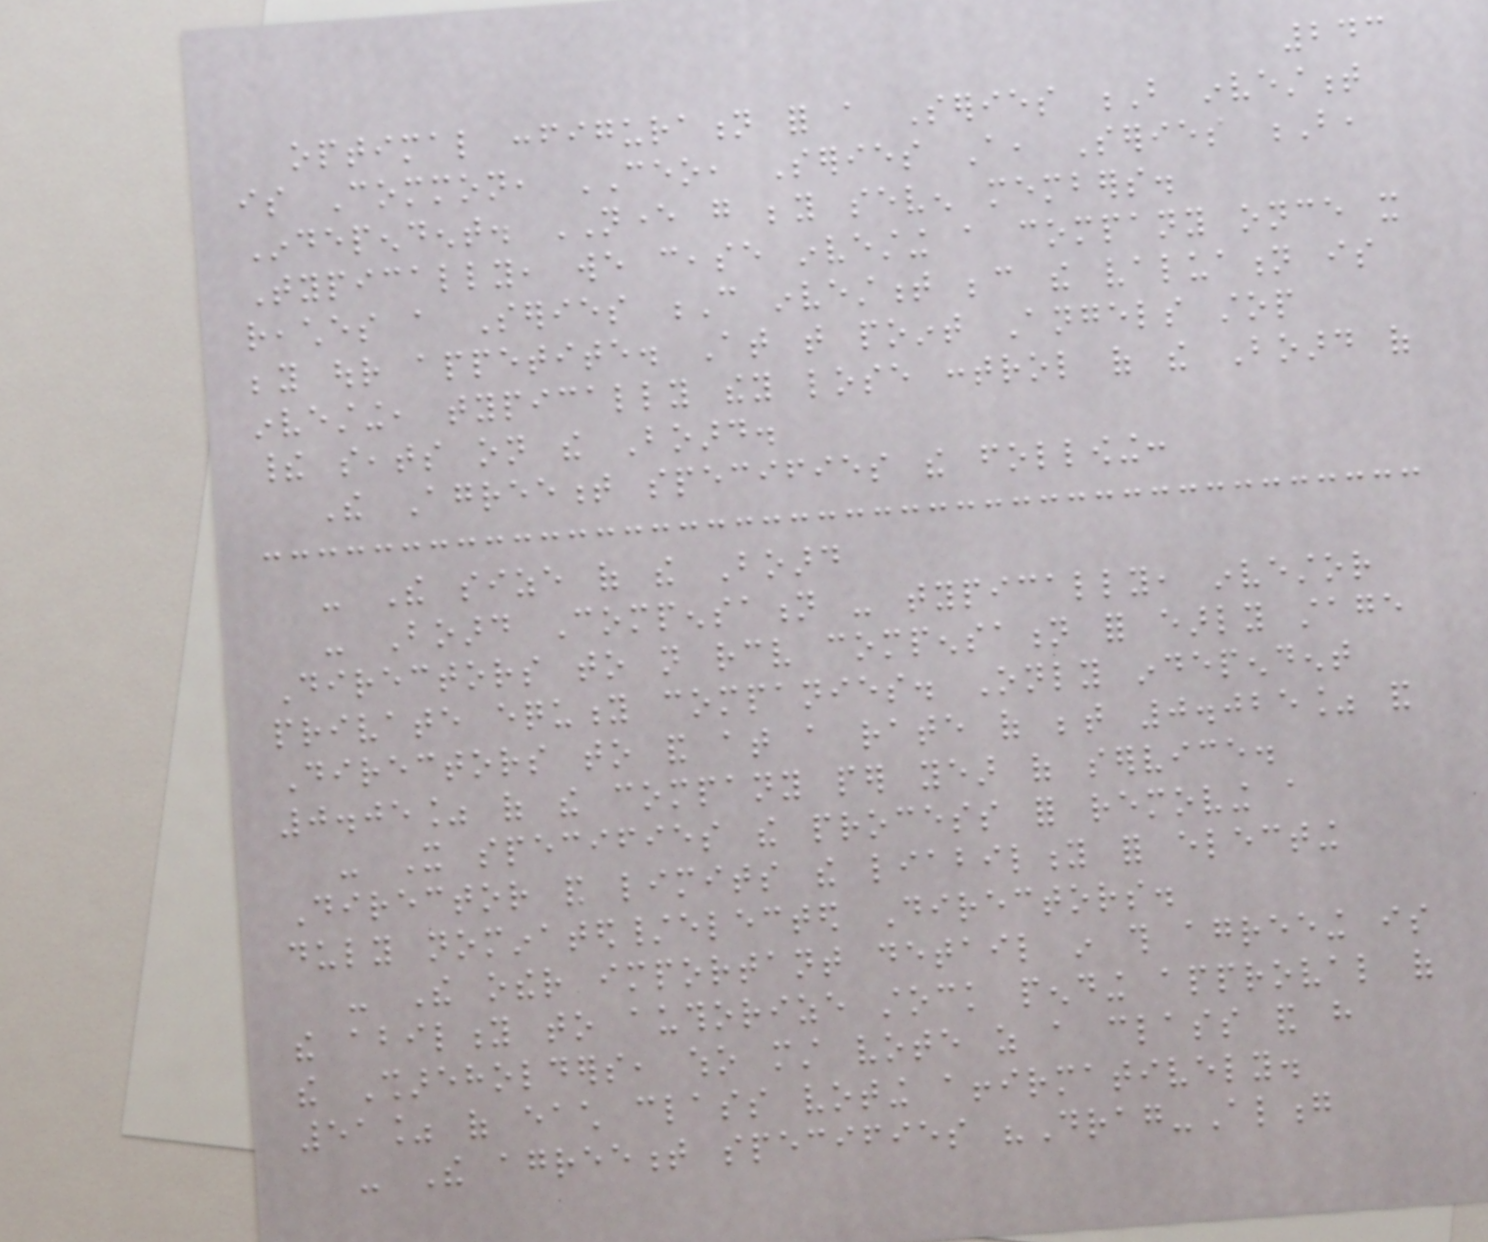243
optimal configuration for a Series B investment
is Common, CEO, Series A, Series B,
Independent. NEVER go beyond seven members.
Typically, we cease investing a company once it
reaches a Series C investment because the valuation is
beyond our appetite. At that point Angels stop
investing, typically they lose control of the Board of
their seats on the Board.
The Agreement specifies the following:
- The size of the Board
- Board Compensation - typically, investor
Directors to not receive compensation for early stage
private equity companies. Only independent
Directors to and at a rate of between 0.025% and
0.05% of the company per year of service.
- It specifies the process for removing a
Director and limits the liability for electing
duly nominated/elected Directors.
- The other important detail in this agreeing is
the ability to authorize stock pending approval of
the Shareholders, who must vote as a class and have
51% of each class voting affirmatively.
- The agreement specifies "Drag-Along
